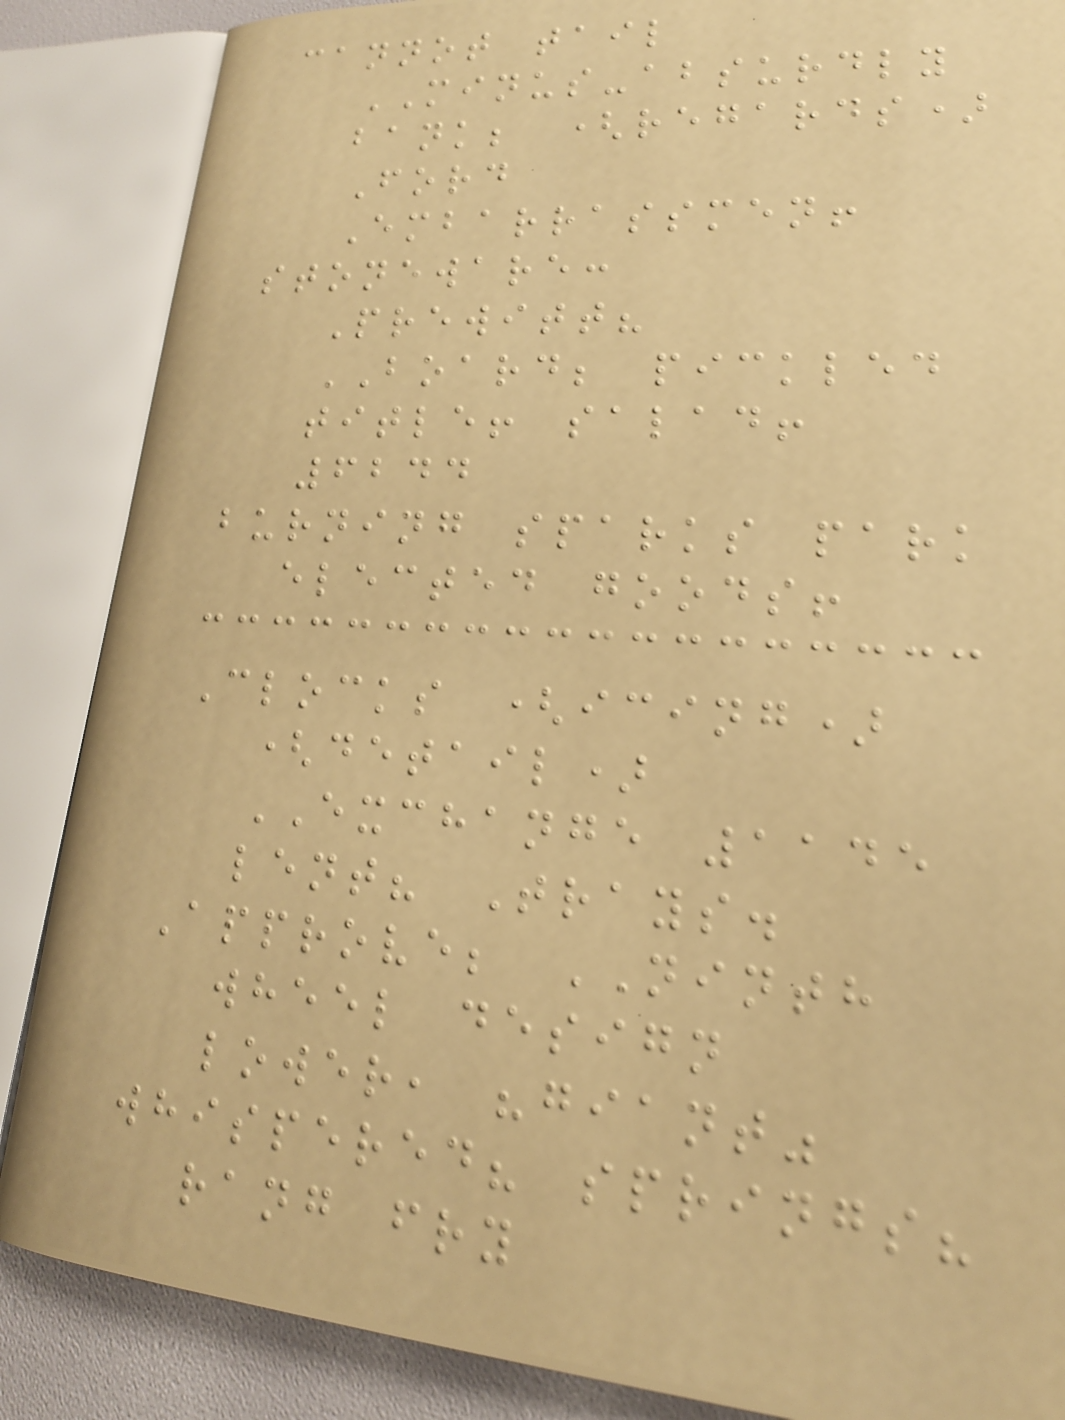cannot tail
MINUS-absurdly
bank; (regards)
Ford
Embarrassmen!
stoneware:
Prewitt?
BOARD; pickled
title! salad!
6244
burning sparks park
elected goods!
Clocks (icing)
(detail)
EXCHANGE 1145
lent? Trays.
Approve; NINTH
wheel design
lower, "giant"
whispered? springs?
rang fry
